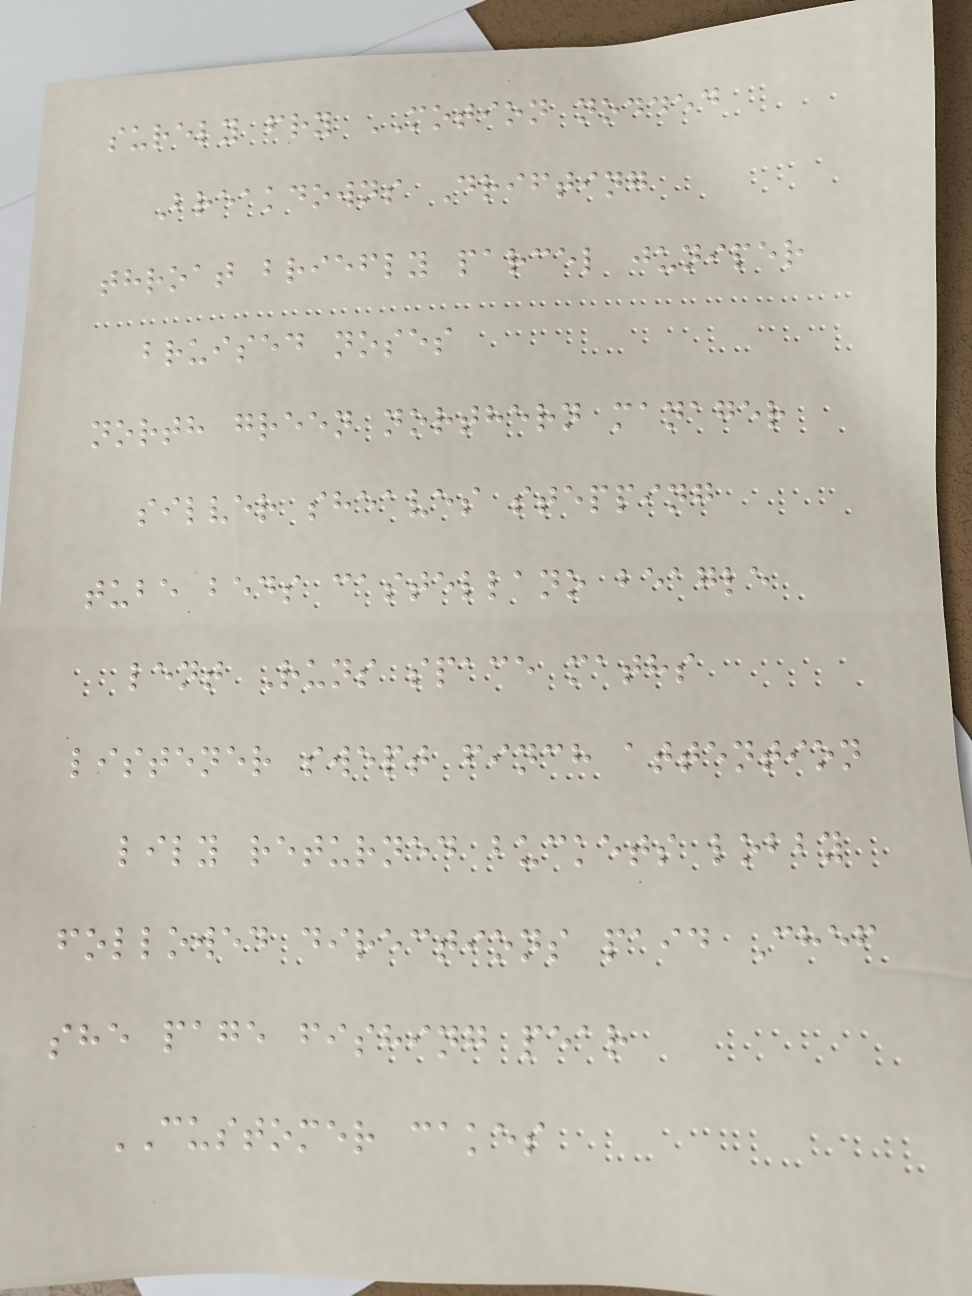surely fry MOTION nodded
Breakdowns Drifting
throat briefly parcel juniper
bruised noses
north green northern manager
silver sheaves stepping
tube beds castellano beagle
lent Runs space maths
listener swept finch attention
lily returned buckets lobby
followed directions paid Chef
she page fishing pear
CUSTOMER cakes
